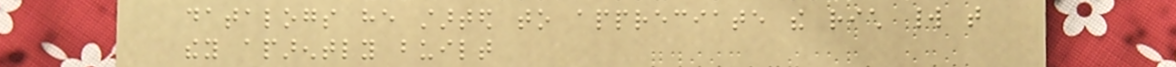datalogs he started to appreciate the rich world that
they aparently built
